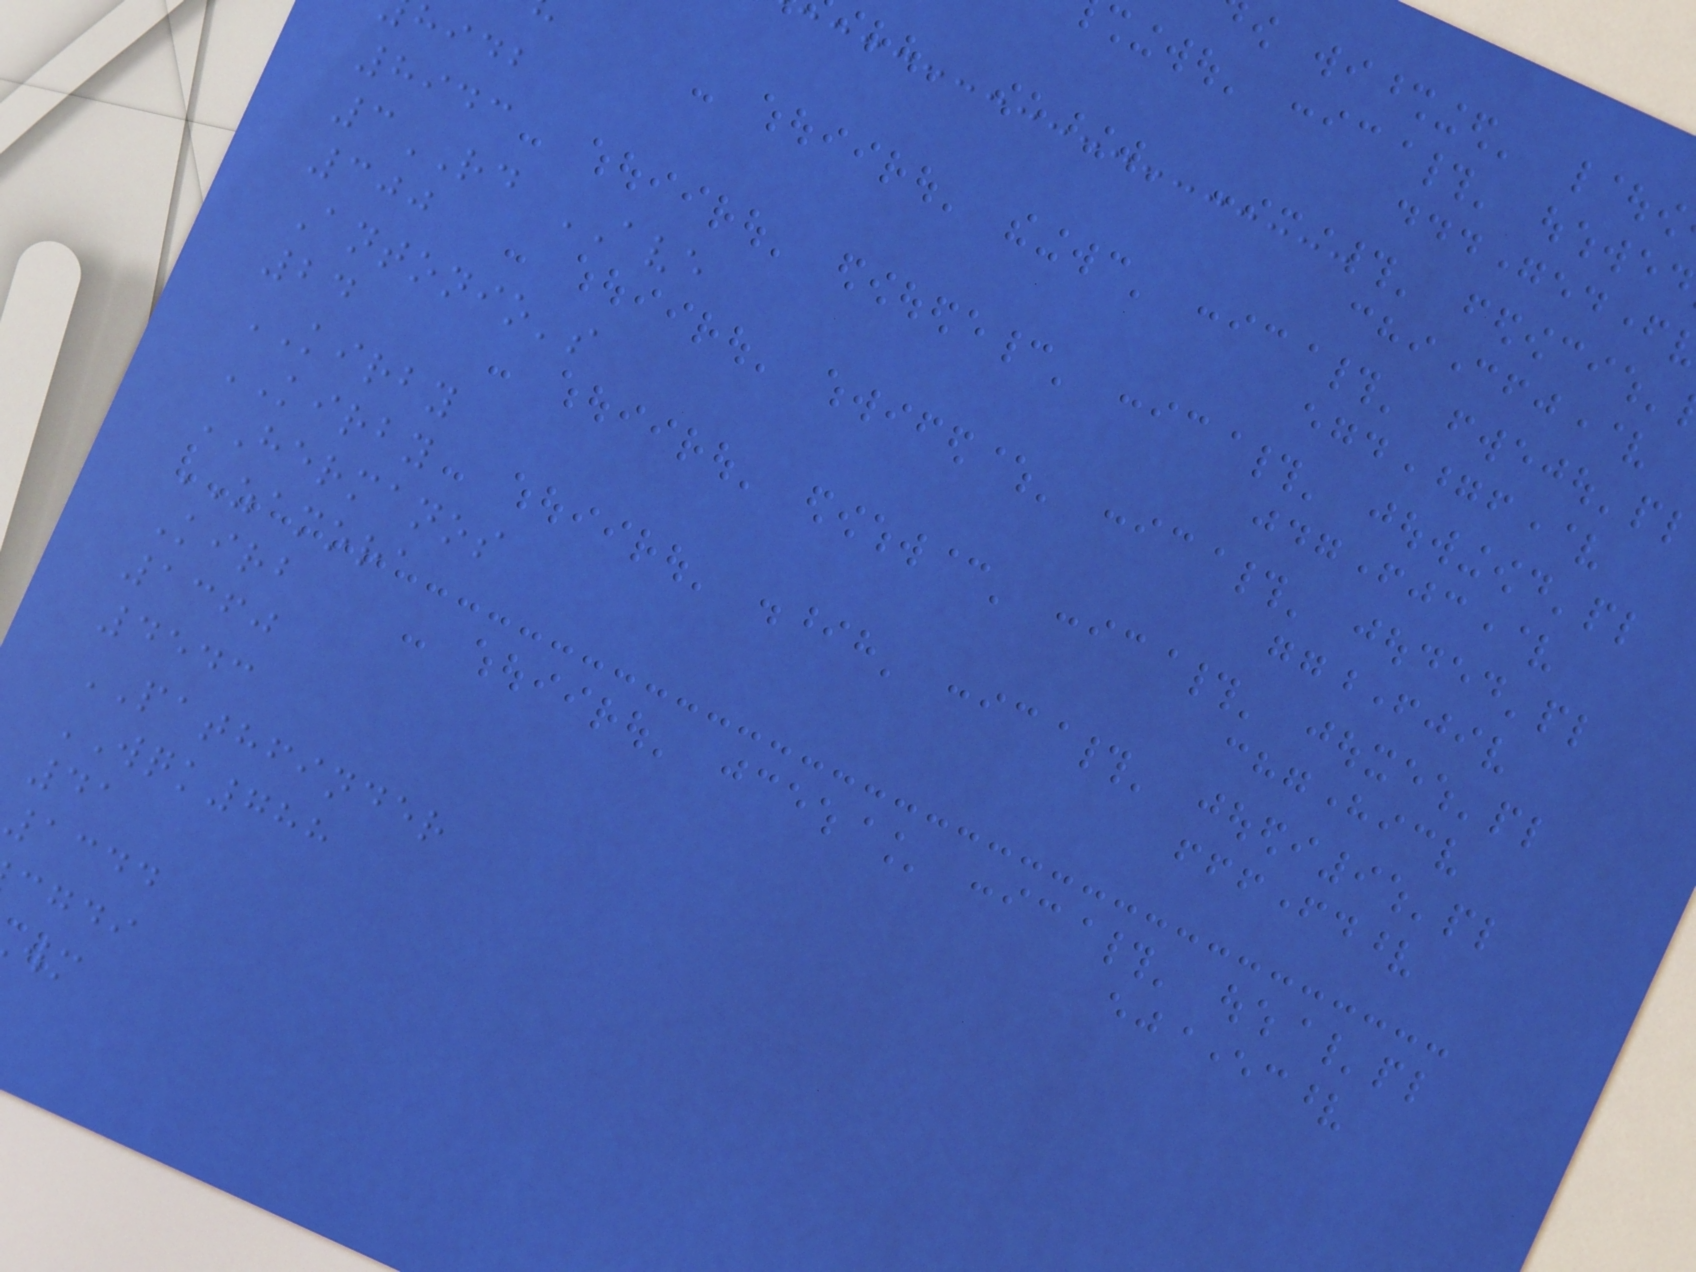hidb
8943
3RD AVE
300
Antonio's
24
KIRBY
KIRBY
HERMANOS
ZAMORA
Kirb
1360
4543
PATHFINDER
WQK788
41
1344
cgdi
